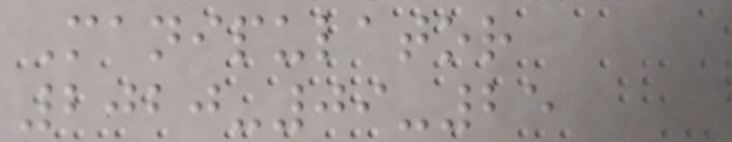Manipulator
2020-09-25
